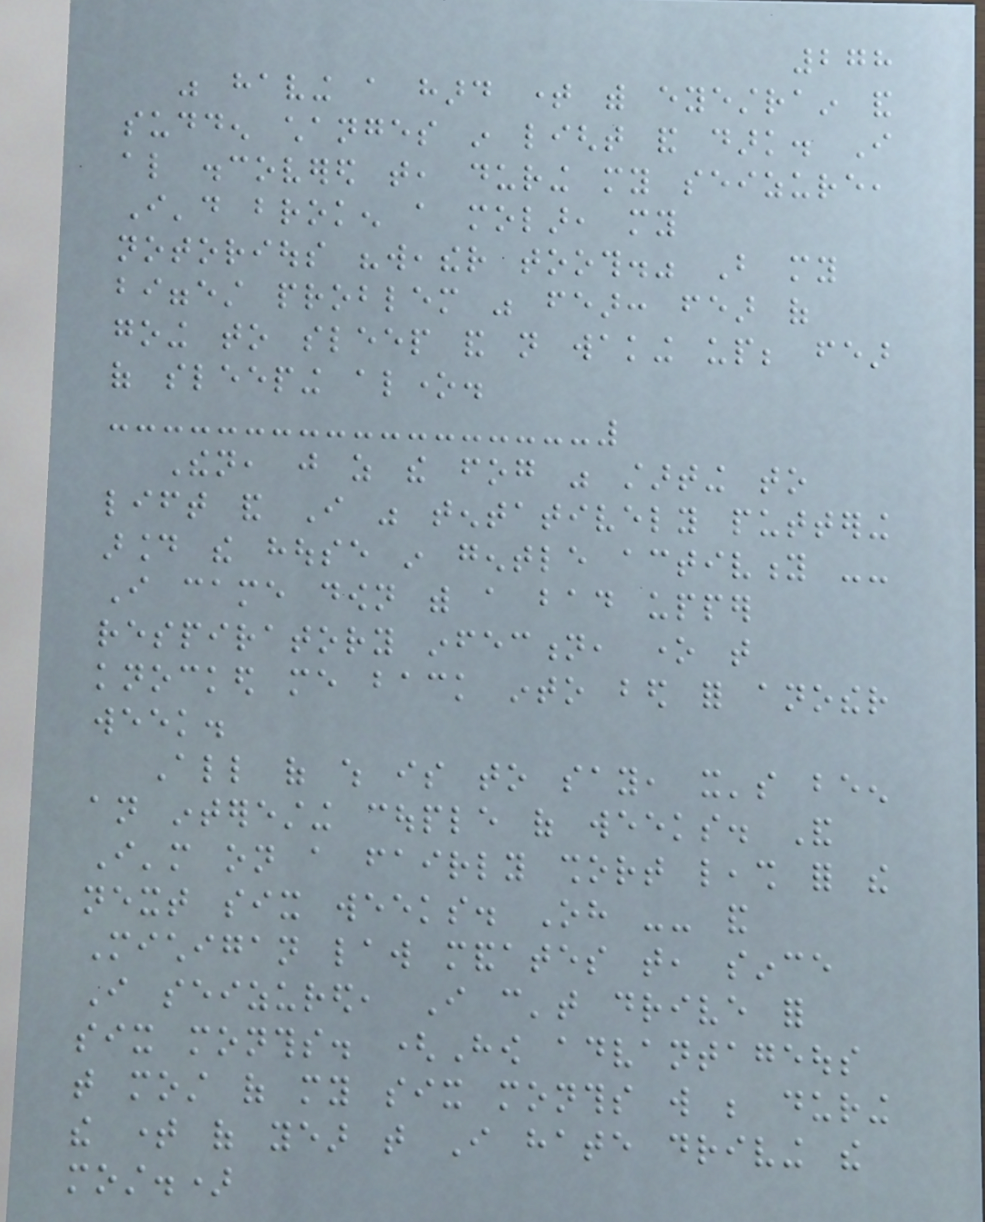278
was having a hard time with eyestrain and
sudden changes in light and dark. I
also discovered that, during my seizure,
I'd broken a molar, my
notorious "weather tooth." But my
biggest problem was fear: fear of
going to sleep and not waking up; fear
of sleeping alone.
Then, just as the fog was starting to
lift and I was tentatively puttering
around the house in gentle activity --
I came down with a bad upper
respiratory infection, one that
knocked me back into bed for another
week.
All of which is to say, it's been
an interesting couple of weeks. And
I'm on a fairly short leash for the
next six weeks. Oh -- and
Michigan law mandates that, since
I seizured, I can't drive for
six months. (How advantageous
that most of my six months will be during
the time of year that I hate driving the
most.)
